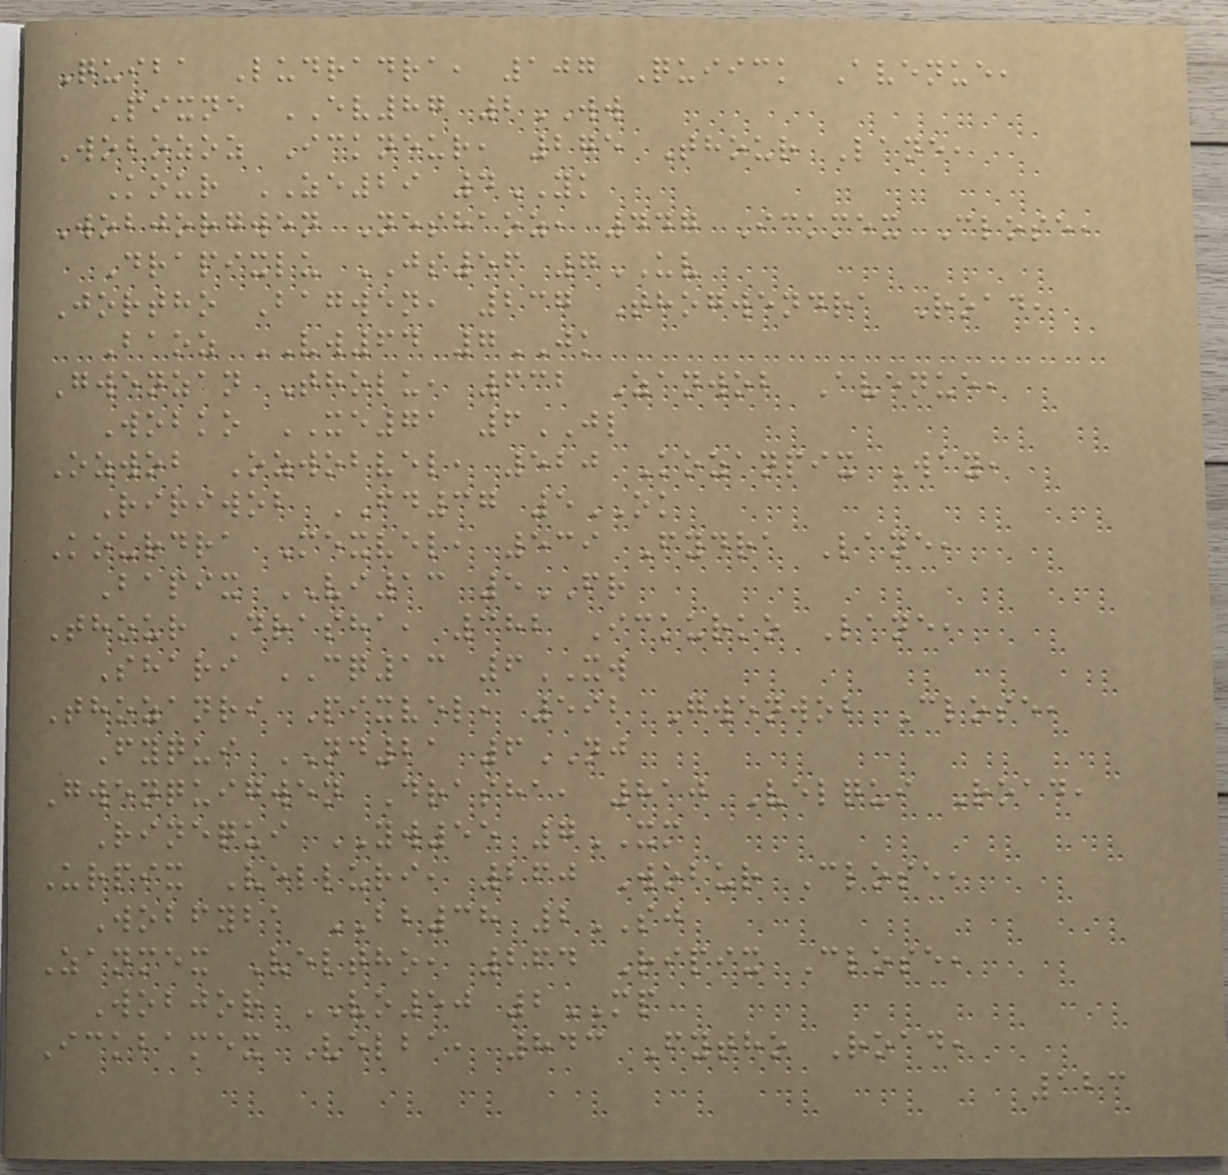Quiba Ludradra, 107 Quiick Avenue,
Pixne EV87 2WW
Wobozoz Ickneur, 275 Thour Lane,
Kour ZE29 4YK
Wobjorgwen Neshaoz, 447 Ickmex Close,
Drapixlu JS56 7UV
Jortho Bagwen, 237 Thogwendra Road,
Baoz VW64 7JK
Gwenzan Tholu, 632 Zanwob Avenue,
Wobko XE71 6JL
Ozwob Ozwobvel, 520 Kozanpix Way,
Ririwob FD37 5OK
Kourdra Mexvel, 539 Fydra Lane,
Bapix VI13 5FR
Thour Drasha, 382 Ickurko Lane,
Shari CQ13 6XW
Thozanri Pixvel, 592 Gwenwob Close,
Fyqui ND21 6NJ
Gwenquigwen Drasha, 810 Velqui Road,
Rinequi YW55 7XM
Urpix Velluri, 260 Wobur Close,
Wobfyba BB38 2SJ
Zanmex Veltho, 264 Ripix Close,
Wobjor VO50 2MP
Ickbamex Velba, 843 Fytho Road,
123
